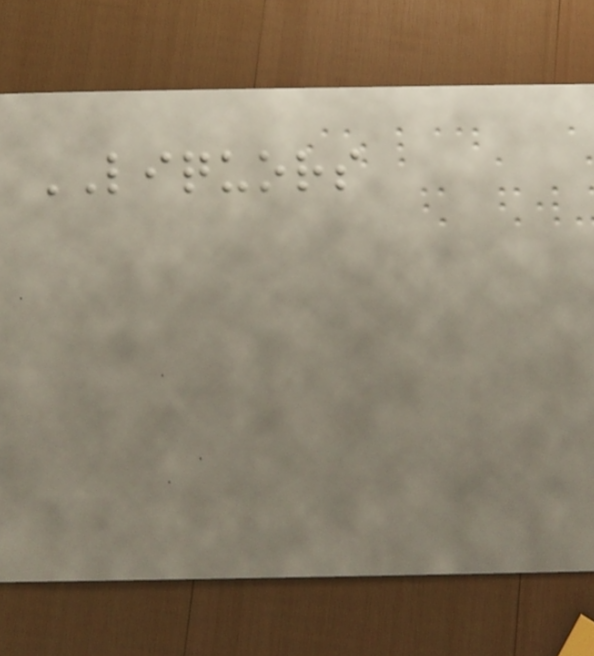LIQUORS
